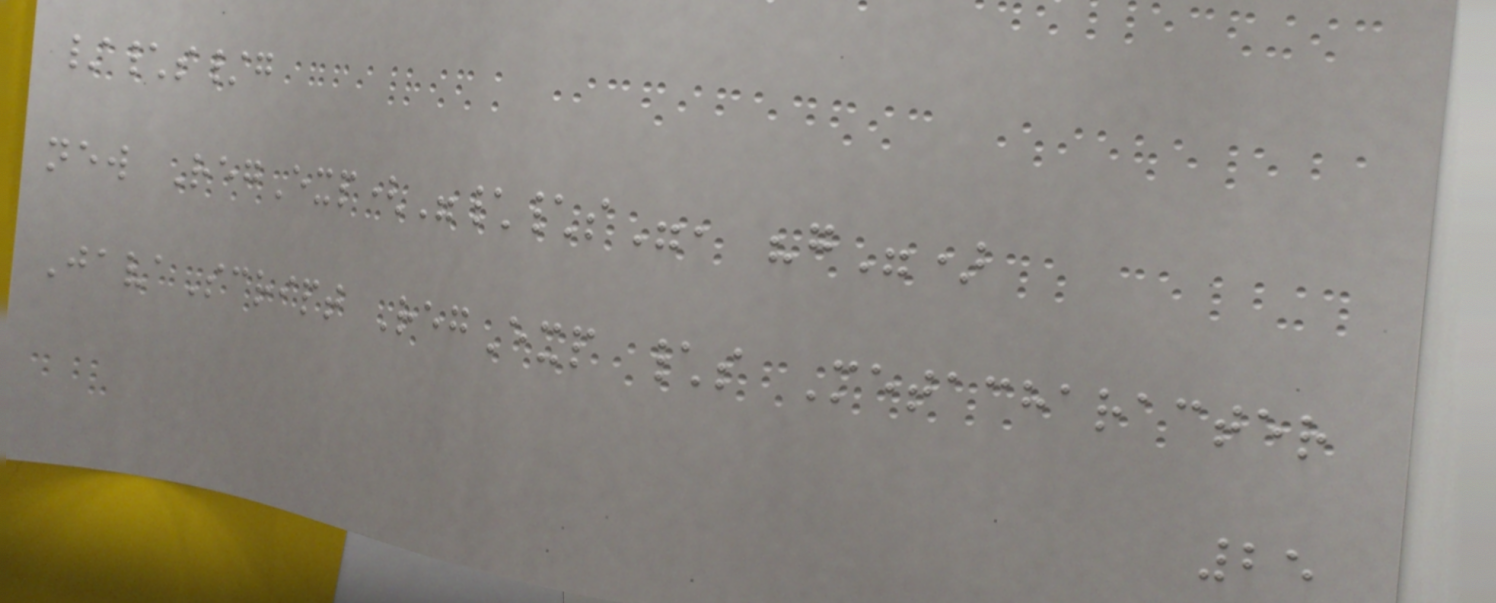/\s/g
new RegExp("\\s", "g")
JavaScript RegExp \s Metacharacter
25
